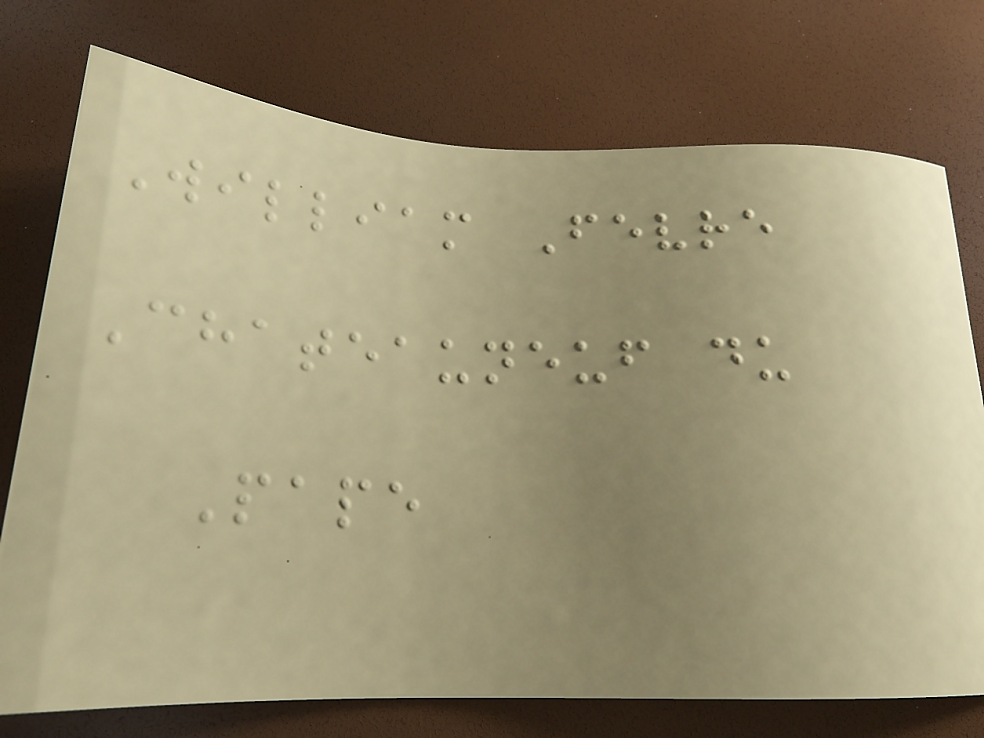William Fevre
Chateauneuf du
Pape
